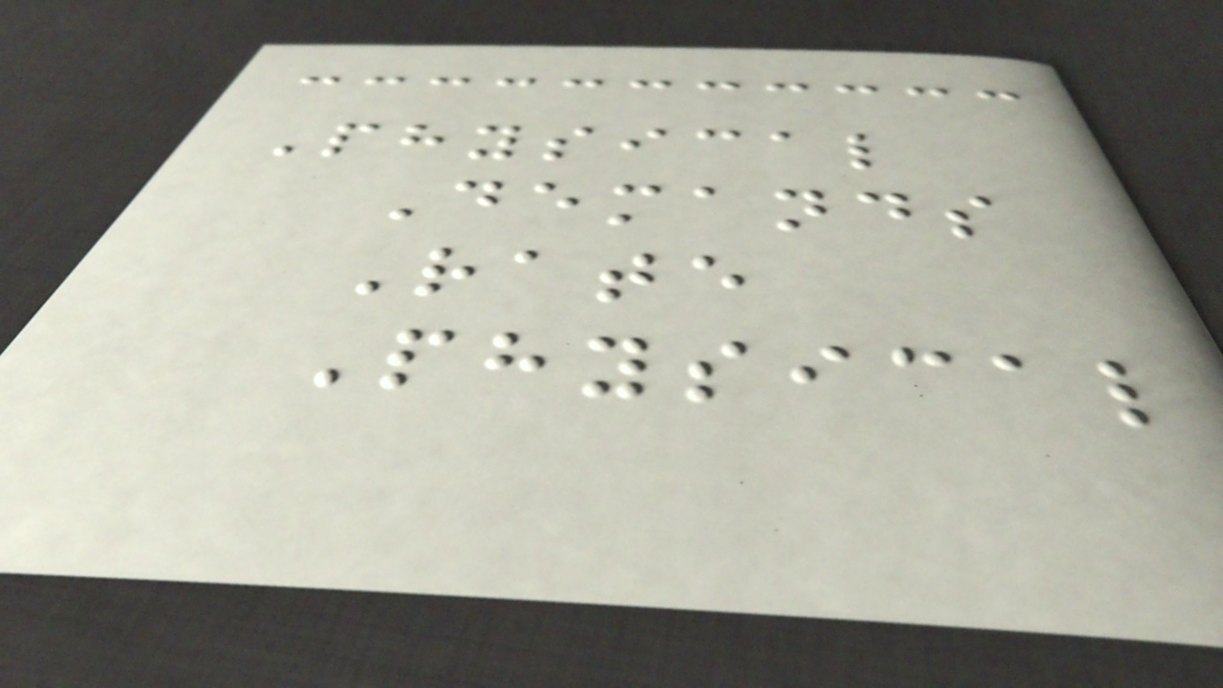Physical
Demands
Rate
Physical
